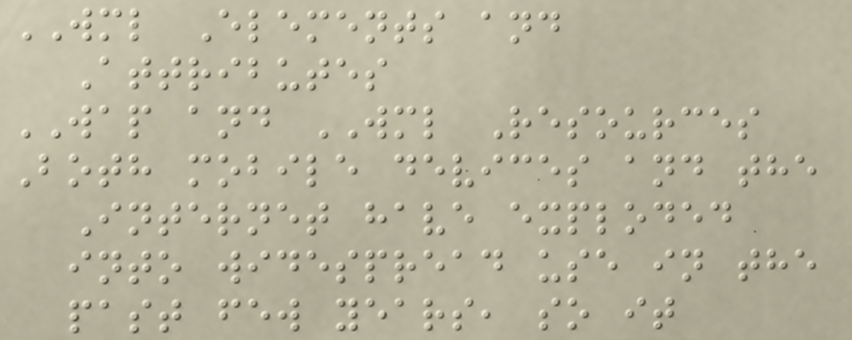WML Elements and
Attributes
WAP and WML Resources
Both mobile devices and the
Internet have exploded
into widespread use in the
past few years, so it
